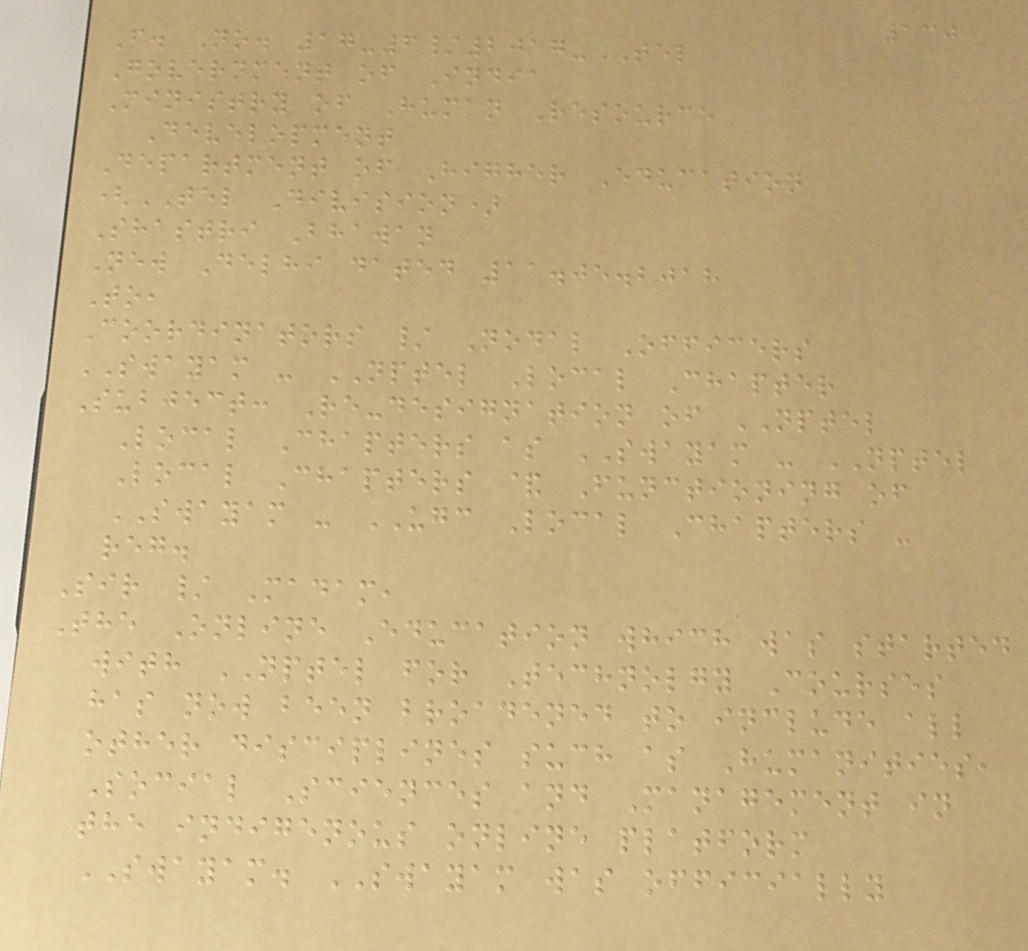130
F. No. 17-6/2017-TEL
Government of India
Ministry of Human Resource
Development
Department of Higher Education
(TEL Division)
Shastri Bhawan
New Delhi dated 11.05.2018
To,
Coordinators / Nodal Officers
SWAYAM - NPTEL Local Chapter
Subject: Re-designation of NPTEL
Local Chapters as SWAYAM - NPTEL
Local Chapters & Functioning of
SWAYAM - UGC Local Chapters -
reg.
Sir / Madam,
The Online Education which was started
with NPTEL for Technolgy Courses
has now been broadened to include all
other disciplines such as Humanities,
Social Sciences and Management in
the indigenous online platform
SWAYAM. SWAYAM was officially
